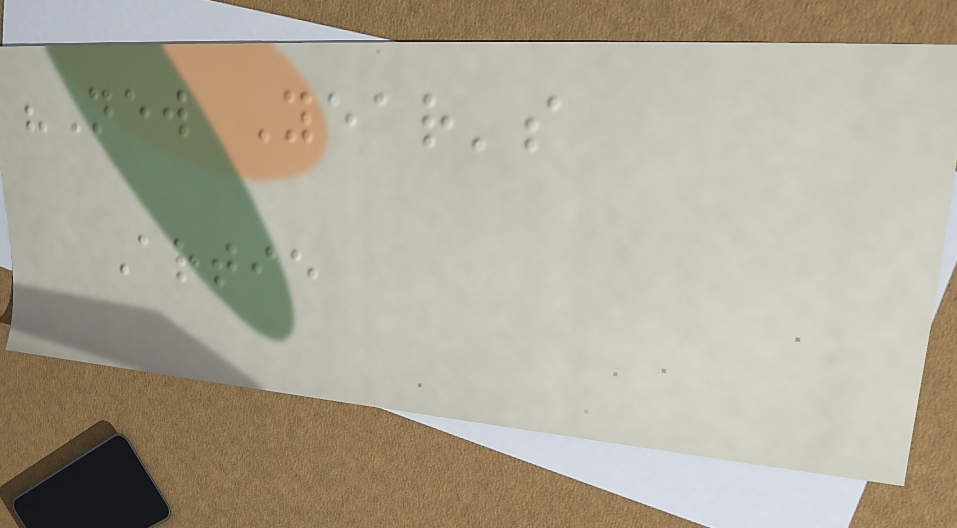"New Year's
Artie
